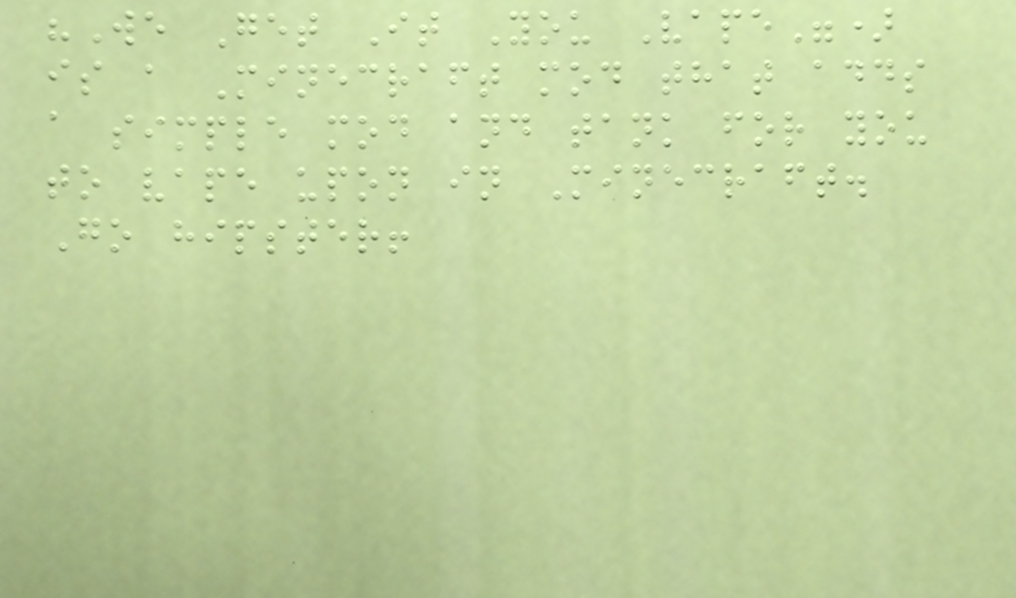"We Get It You Vape")
is a Minecraft mod that adds
a simple mod and tank for you
to vape upon in Minecraft.
Go hipster!
